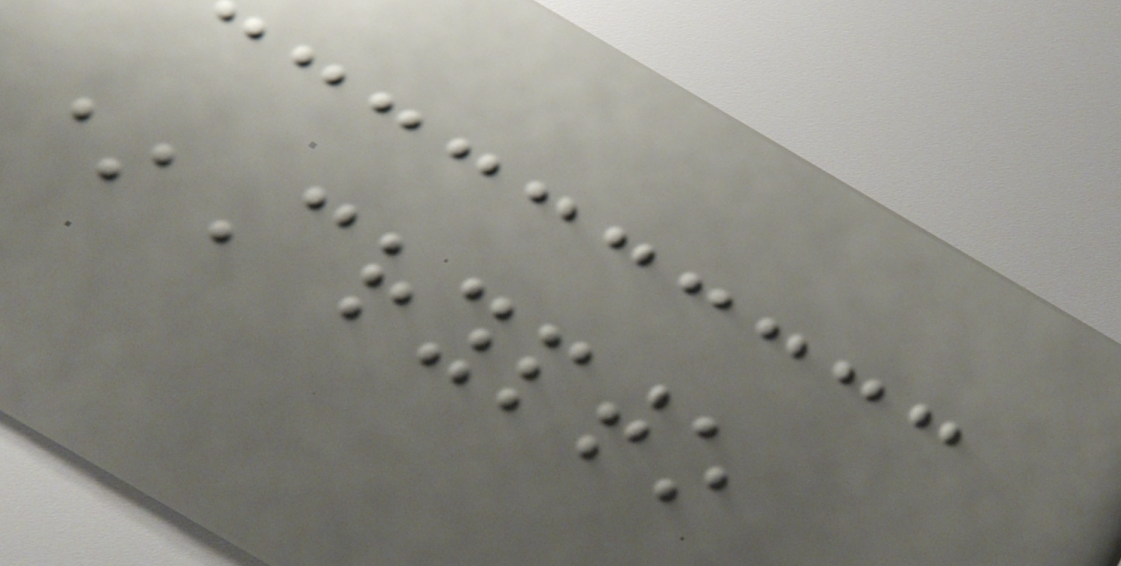*Crypto
